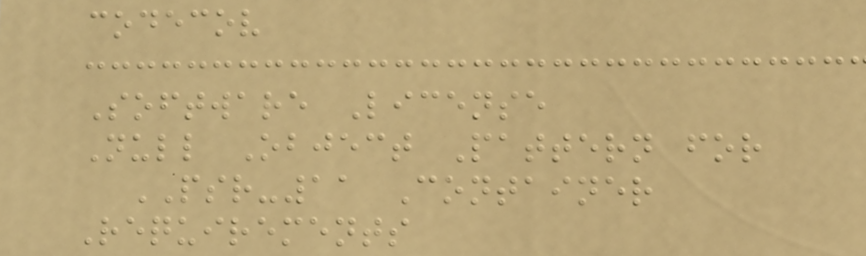codecov
Software License
Null Object Pattern for
PSR-11 Container
Requirements
